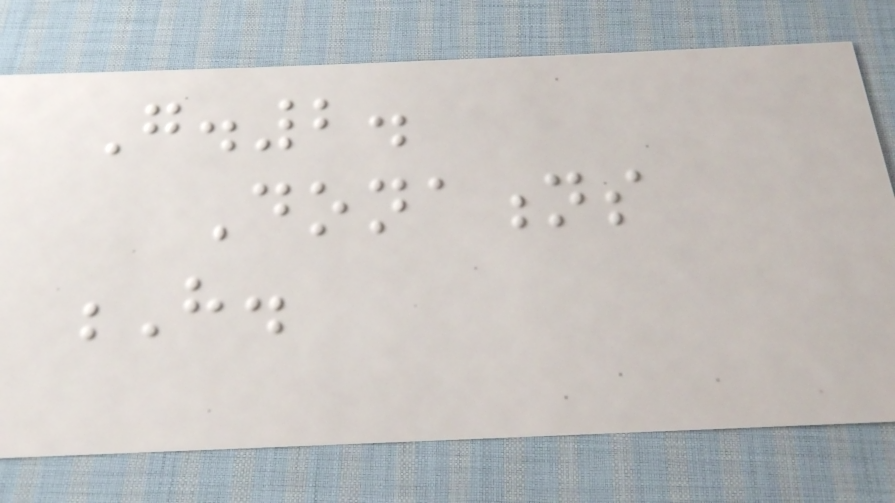G.2.
Donations
H.
